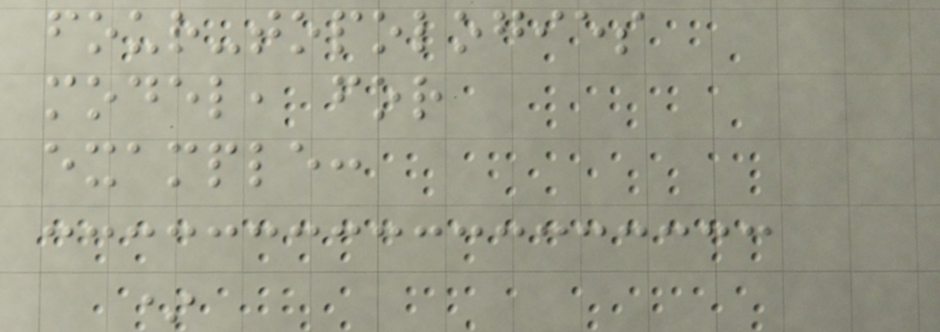four-topologies
model, for
example:
*
